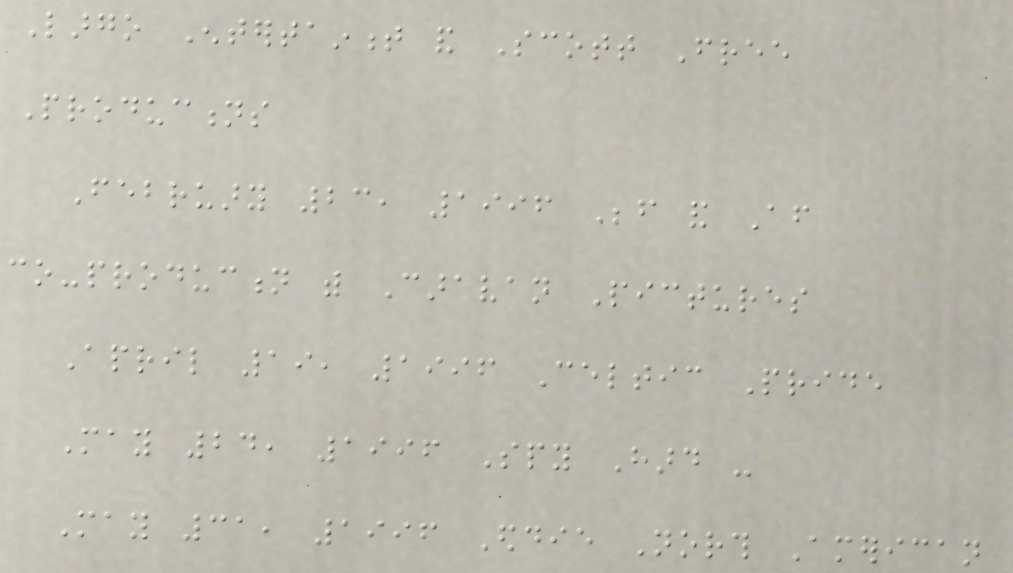Largo Entertainment and Scott Free
Productions
February 23, 1996 Before and After
co-production with Caravan Pictures
April 19, 1996 Celtic Pride
May 24, 1996 Spy Hard -
May 31, 1996 Eddie North American
